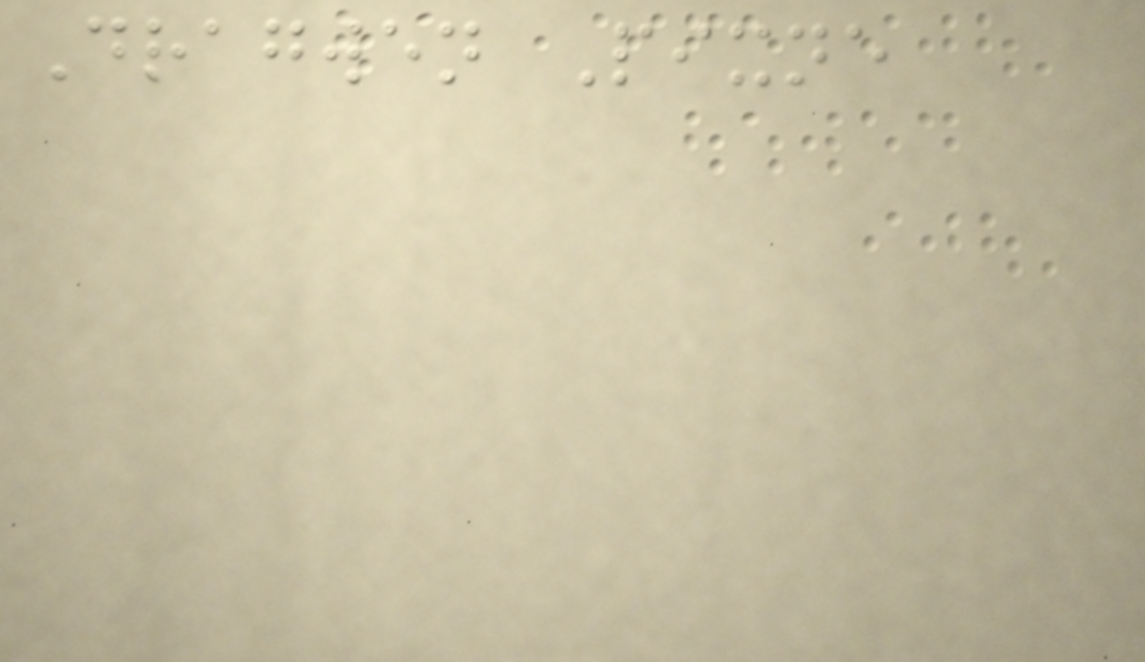Dragwen Pixne
